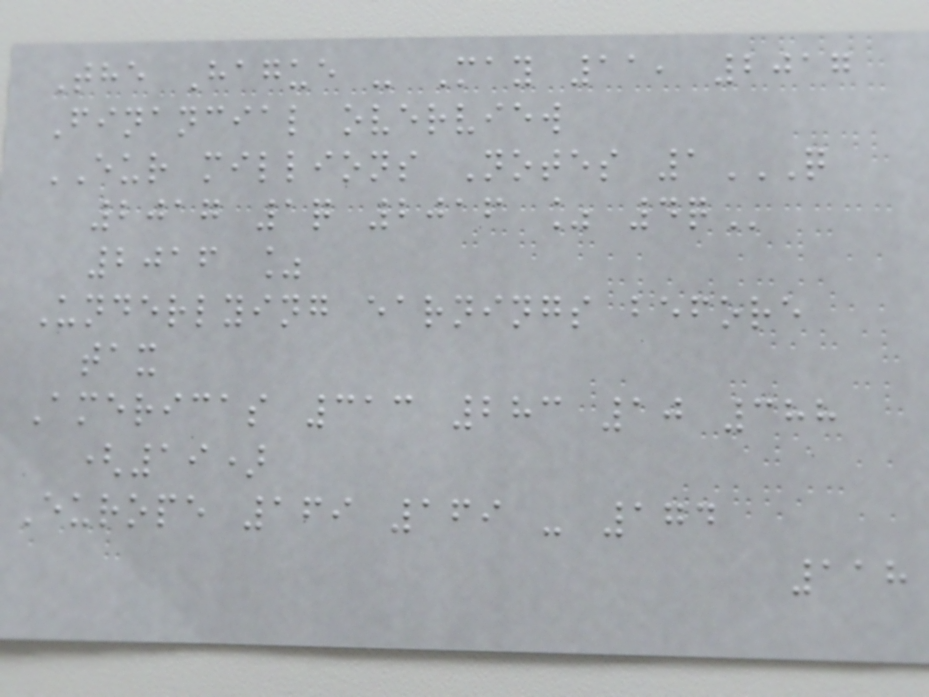The Hague - May 11, 2017
Financial overview
EUR millions Notes 1Q
2017 1Q 2016 % 4Q
2016 %
Underlying earnings before
tax
Americas 313 283 10 388
(19)
Europe 169 169 - 174
118
